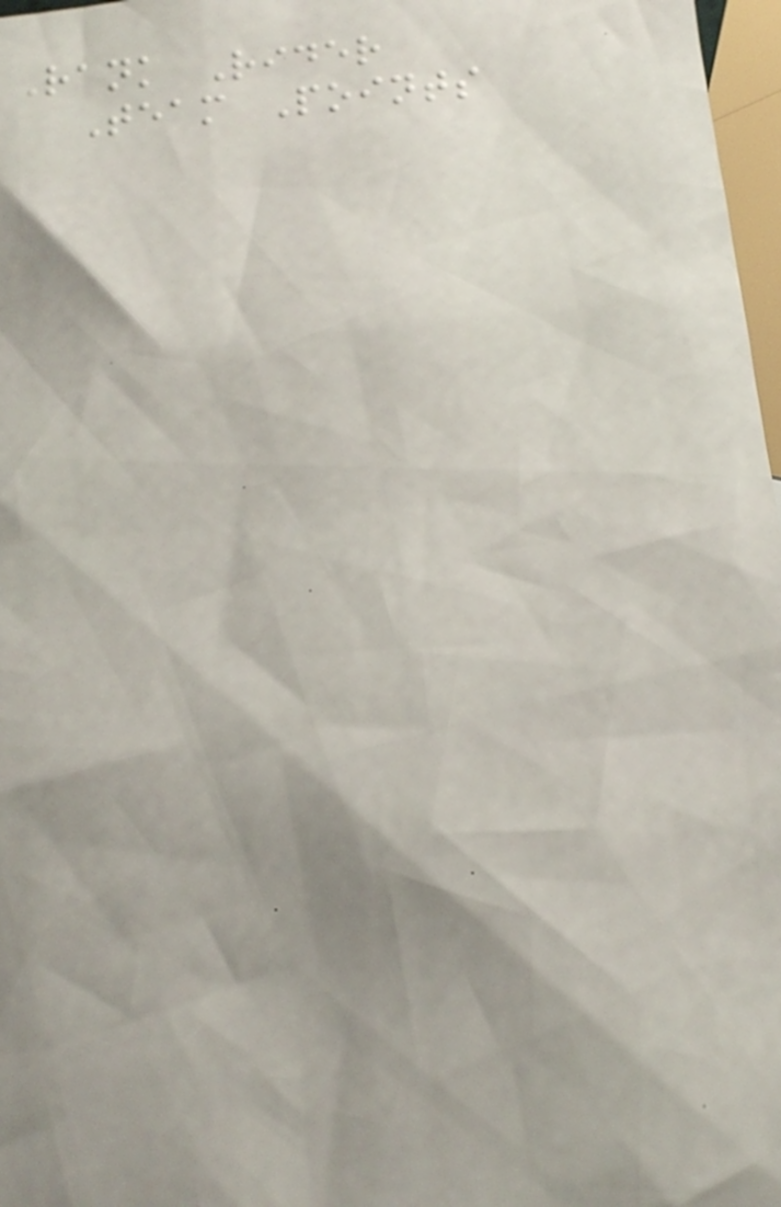Rank Rider
Team Points
